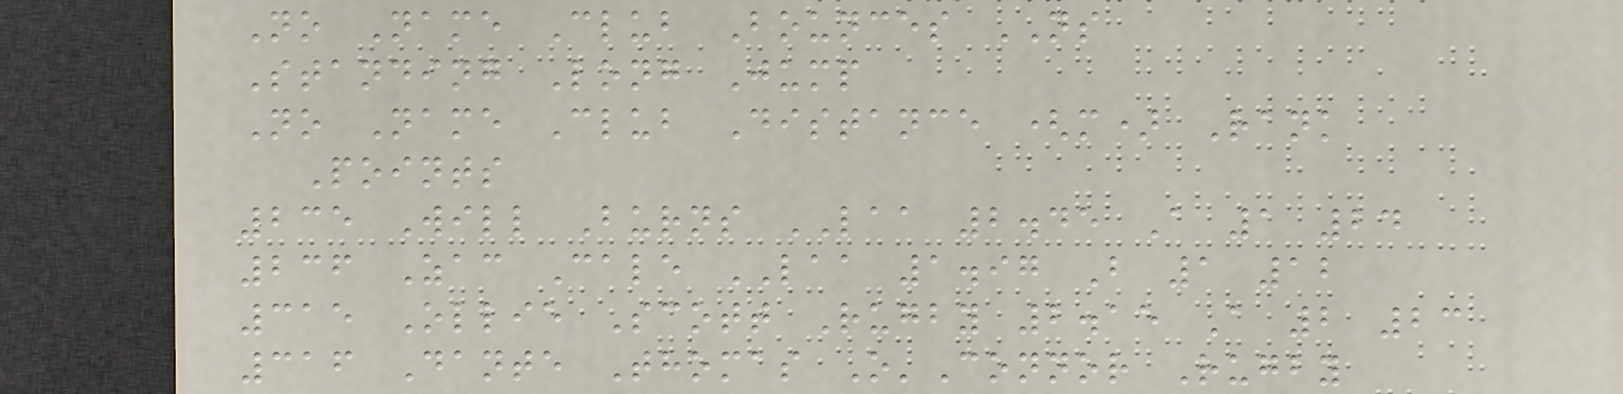No Name Club Bounces NS
Standing Long Jump
No Name Club Distance (m) Rank
Points
235 Will Burns LAA 2.45 A 1 24
236 Zac Cale LAA 1.97 B 1 12
315 Ollie Scott Rugby 2.15 A 2 23
316 Dante Thomas O'Connor Rugby
